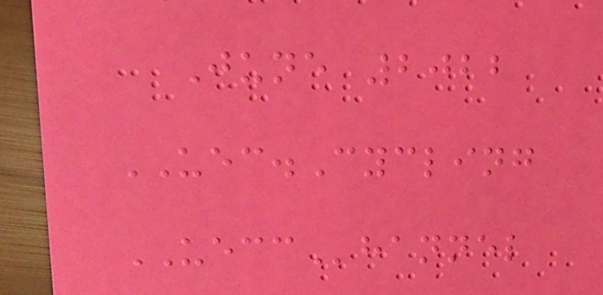June 2022
UEC.Cycling
UECChannel
